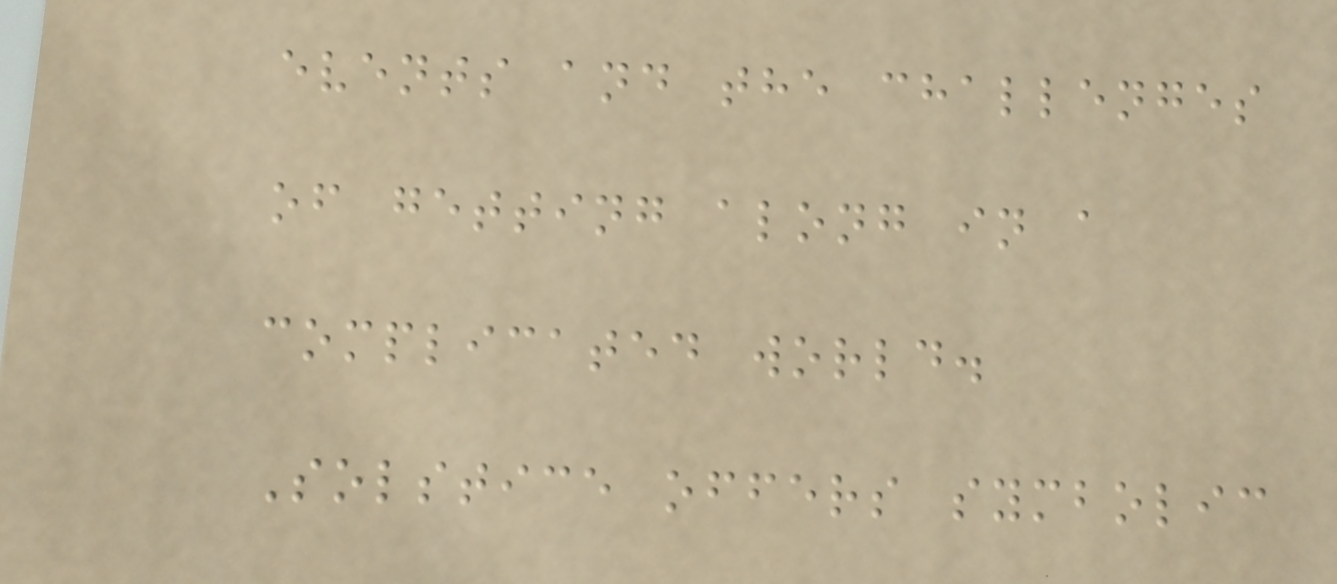events and the challenges
of getting along in a
complicated world.
Solstice offers symbolic
